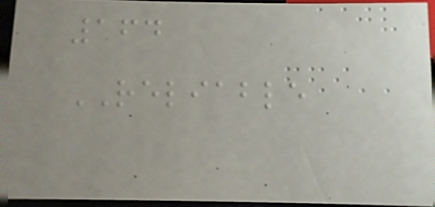164
RELIABLE
